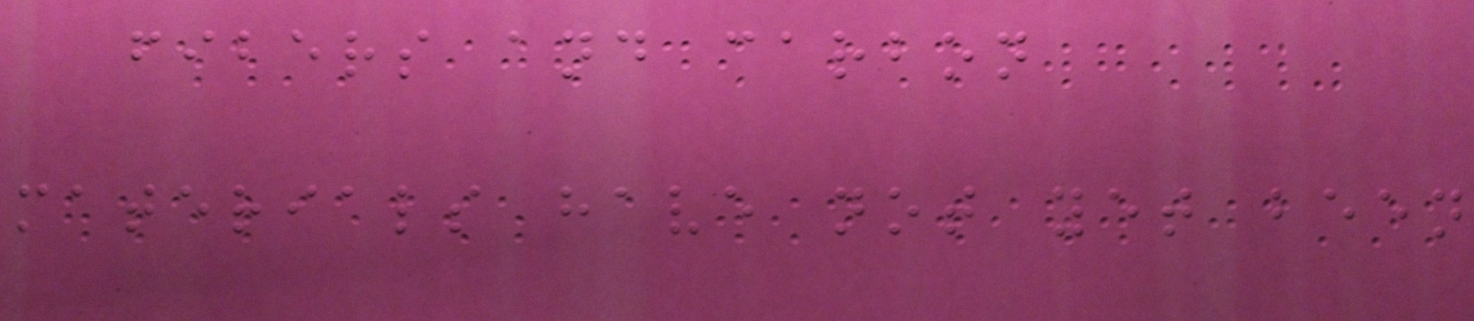fibers and carbon
materials have not yet been
